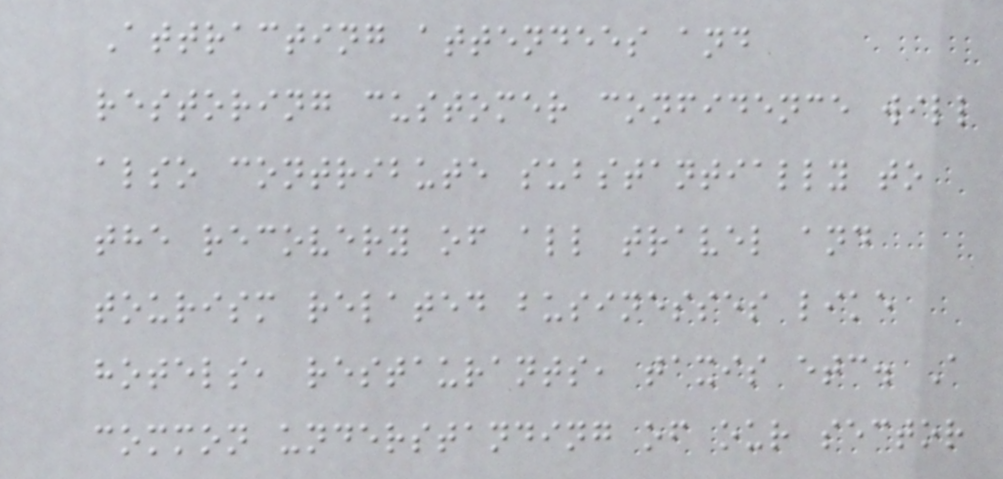Attracting attendees and
restoring customer confidence will
also contribute substantially to
the recovery of all travel and
tourism related businesses like
hotels, restaurants, taxis etc. A
common understanding of our sector
